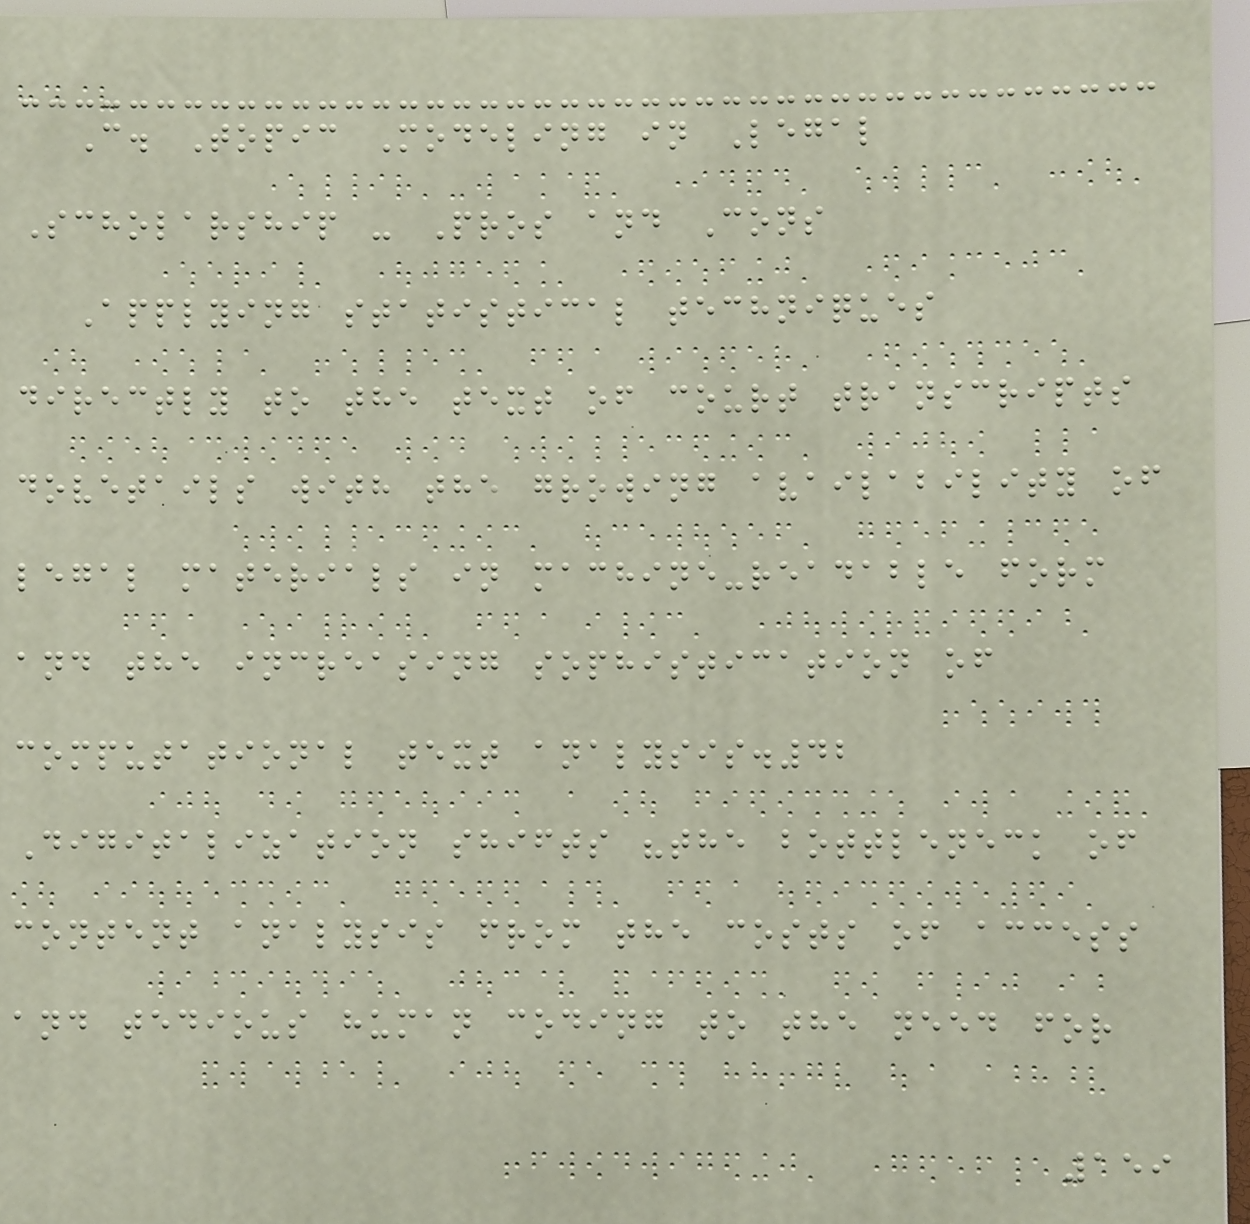C. Topic Modeling in Legal
Scholarship - Pros and Cons
Applying statistical techniques
directly to the text of court transcripts
dovetails with the growing availability of
legal materials in machine-readable form
and the increasing sophistication of
computational text analysis.42
Digitalization shifts "the bottleneck of
content analysis from the costs of access
and tedious human coding to the need for
159
